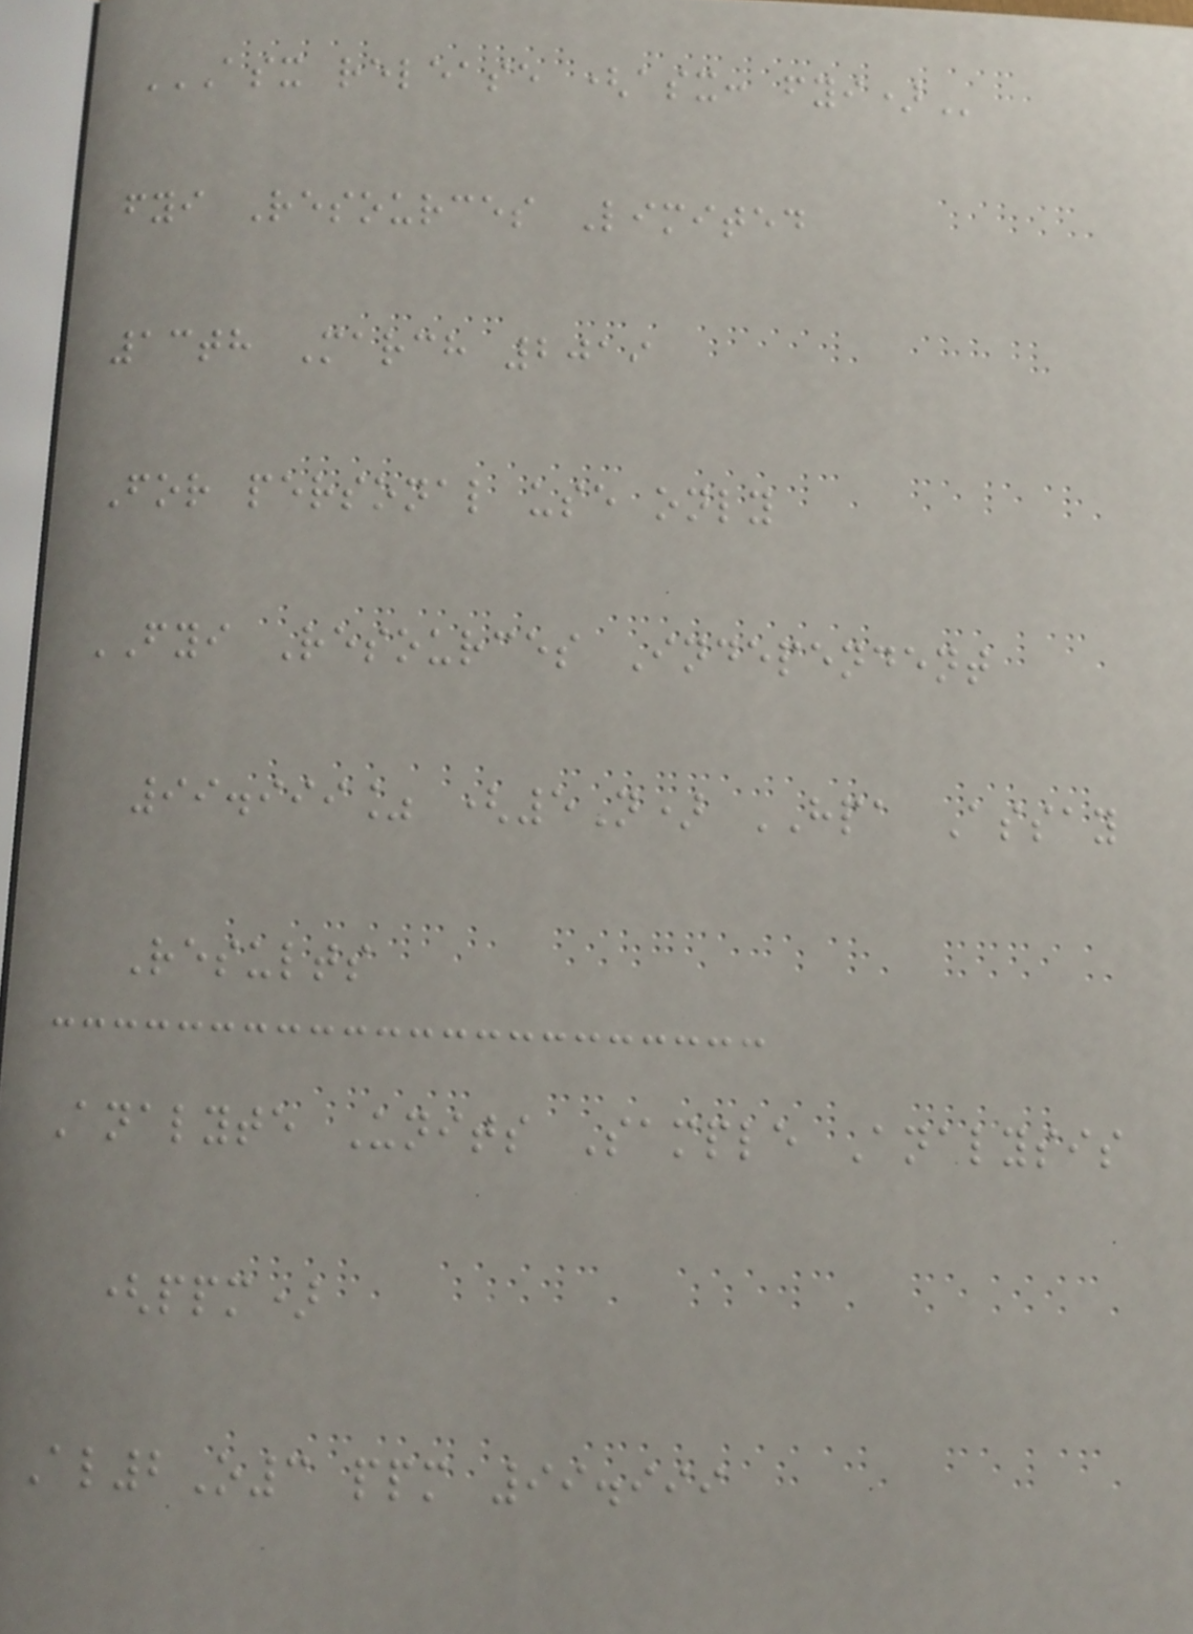ASX RELEASE (ASX: FYI)
fyi Resources Limited
13th March 2019
For personal use only
FYI Resources Independent
99.999% (5N) HPA Assay
Results
Analyte Units Sample Analysis
(ppm)
Al2O3 ppm 99.999
